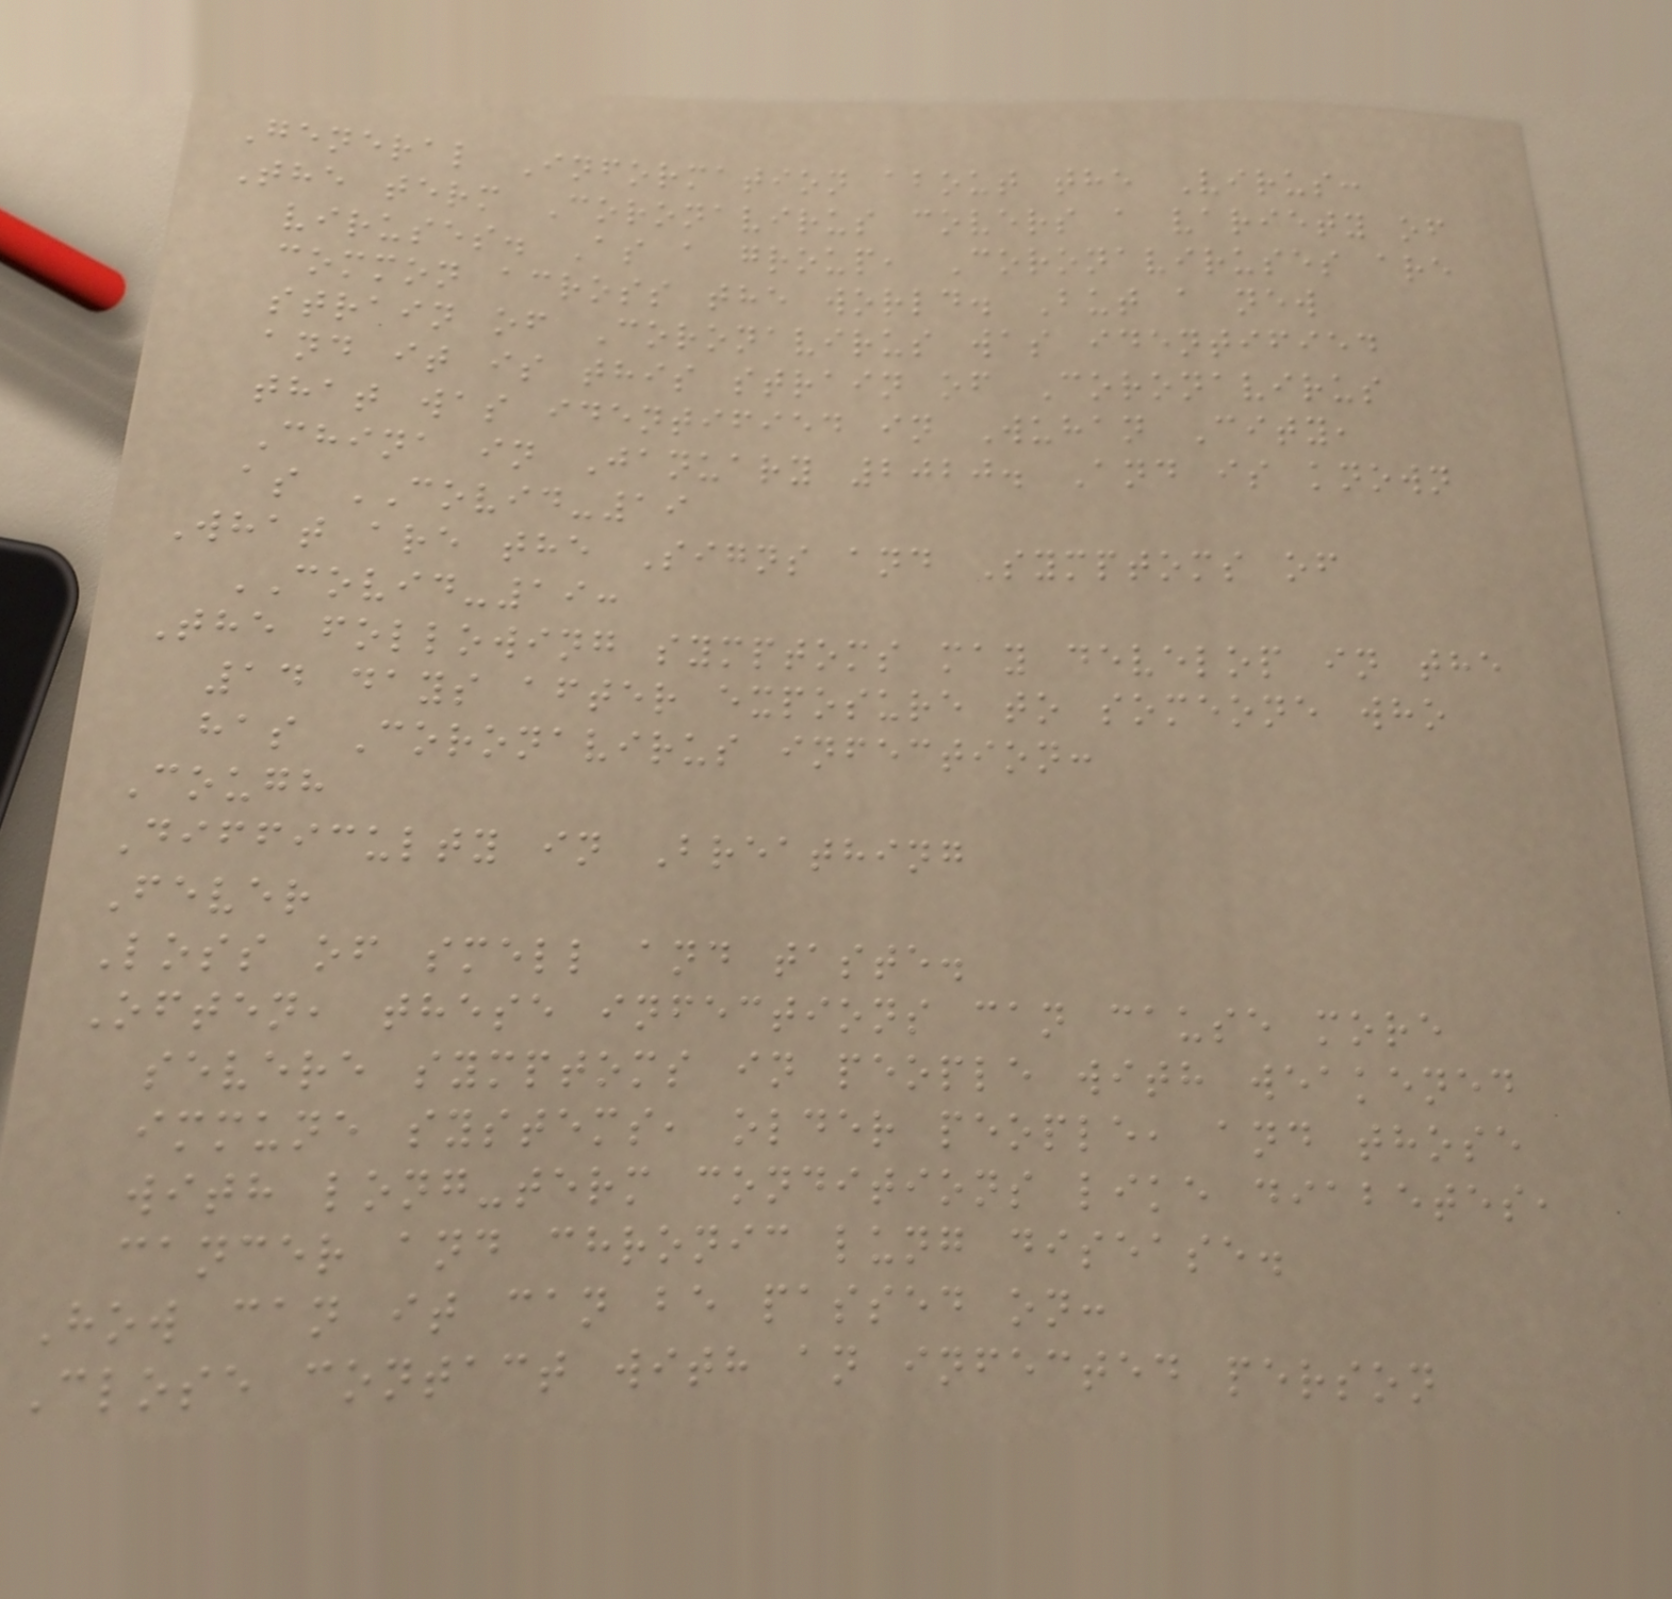General Information about the Virus:
The term Coronavirus covers a variety of
viruses. As a group, Coronaviruses are
common across the world. But a new
strain of Coronavirus was identified
and it is this strain of Coronavirus
that was identified in Wuhan City,
China in January 2020. And is known
as COVID-19
What are the Signs and Symptoms of
COVID-19:
The following symptoms may develop in the
14 days after exposure to someone who
has Coronavirus infection:
Cough
Difficulty in Breathing
Fever
Loss of smell and taste.
Often, these infections can cause more
severe symptoms in people with weakened
immune systems, older people, and those
with long-term conditions like diabetes,
cancer and chronic lung disease.
How can it can be passed on:
Close contact with an infected person
